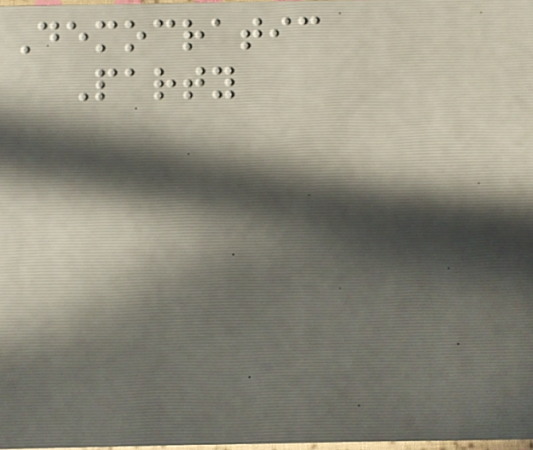Democratic
Party
